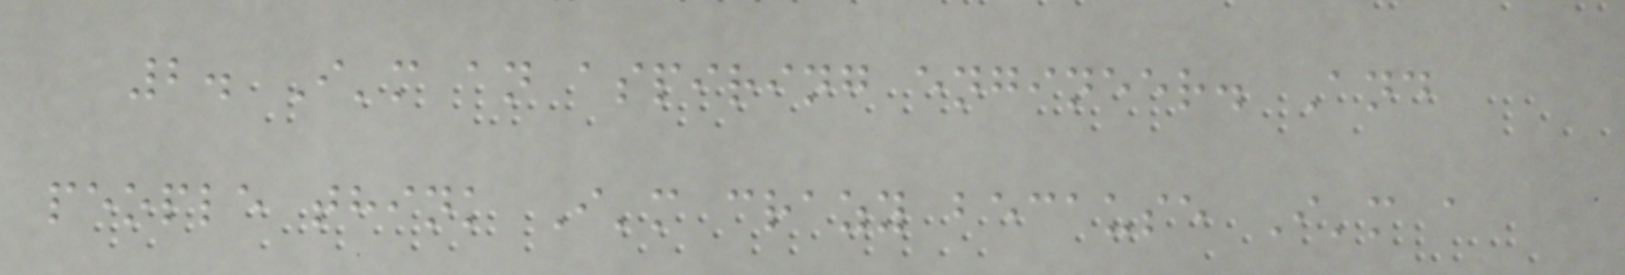2. I'm an aspiring engineer. And
people think I'm crazy because I'm a
